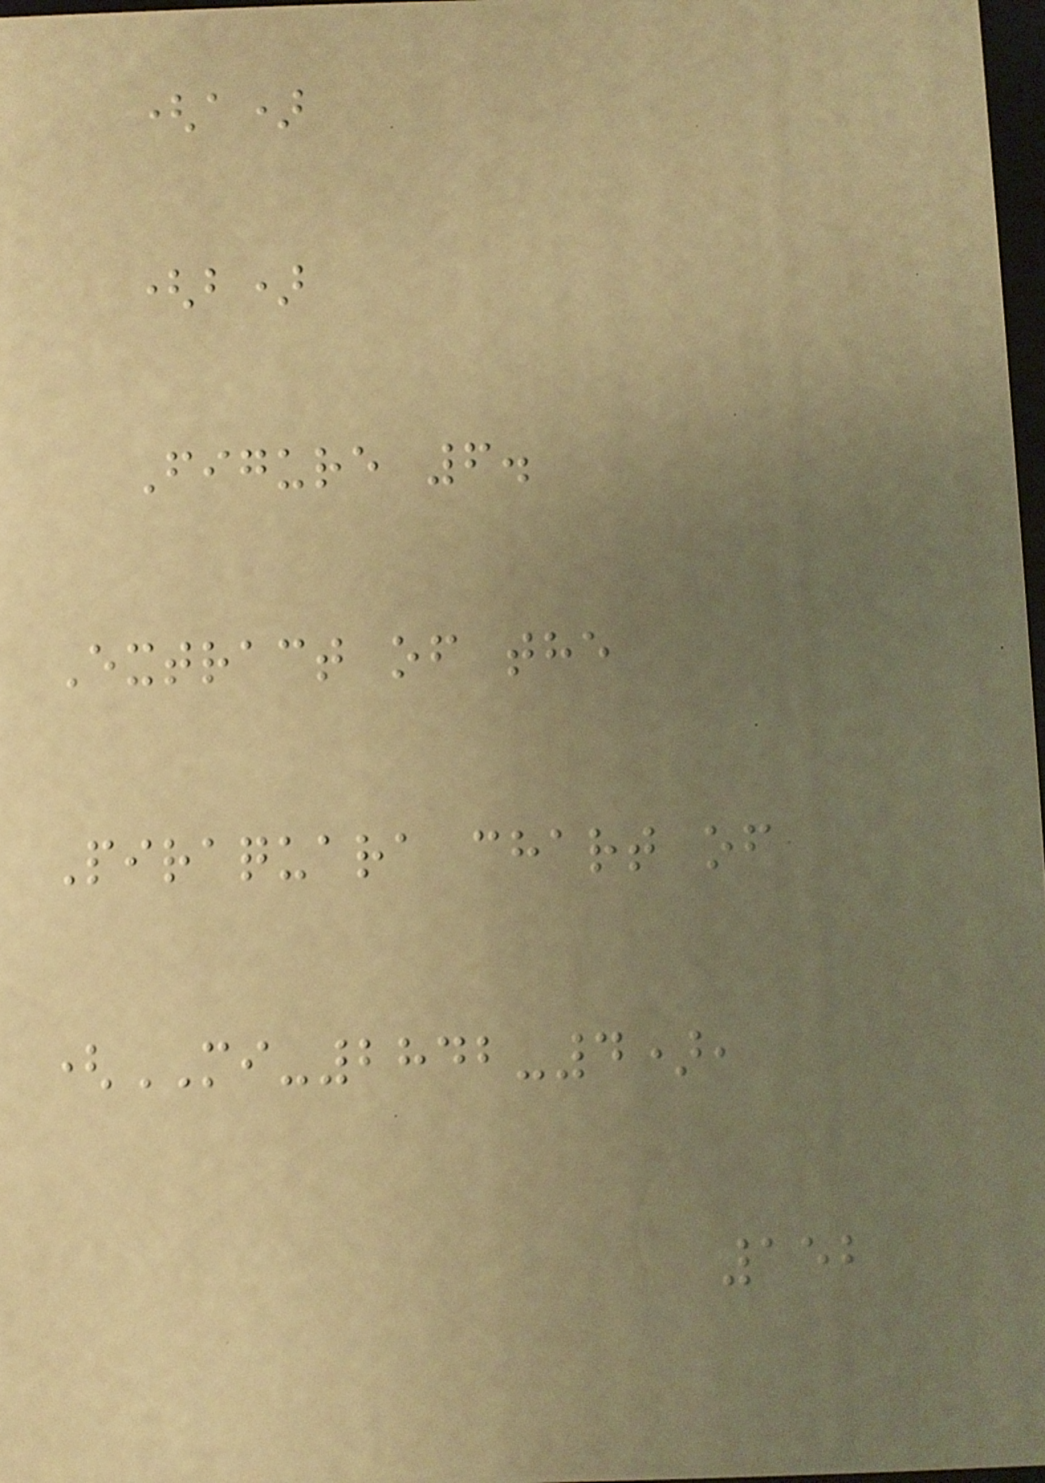(a)
(b)
Figure 6.
Extract of the
Piraquara chart of
(MI-2842-4),
152
